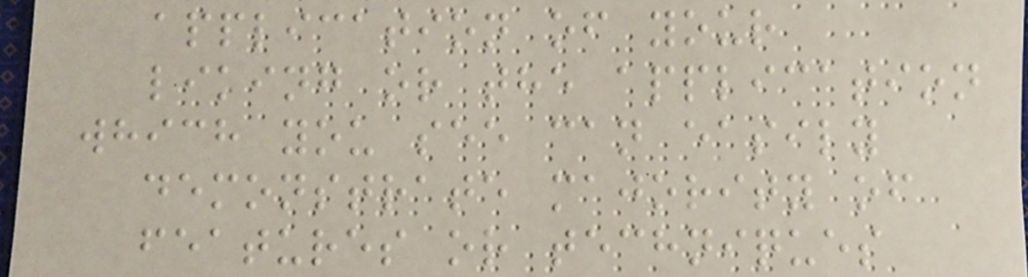application of your
liking or the application
which you see can easily
demonstrate majority of
features or techniques
